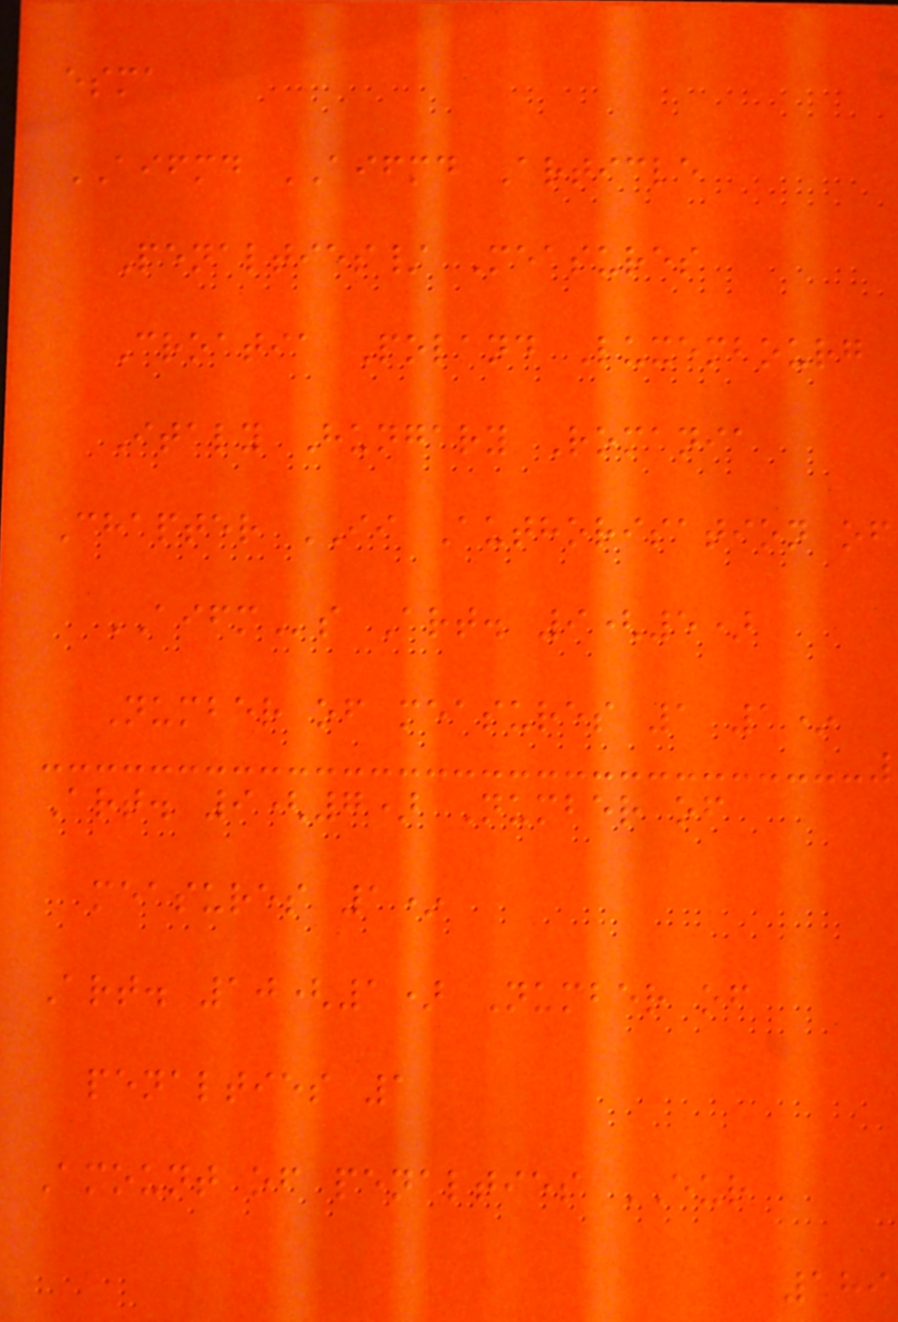esma
AIFMD AIFMD Article
Penalties/ Measures
Croatia Poland Luxembourg
Italy Hungary Romania
Chapter II Authorisation of
AIFMs Art. 9(5)
Number of measures 1 1*
Art. 9(7) Number of
measures 1*
Art. 10(1) Number of
penalties 1
Amount of penalties EUR
189
